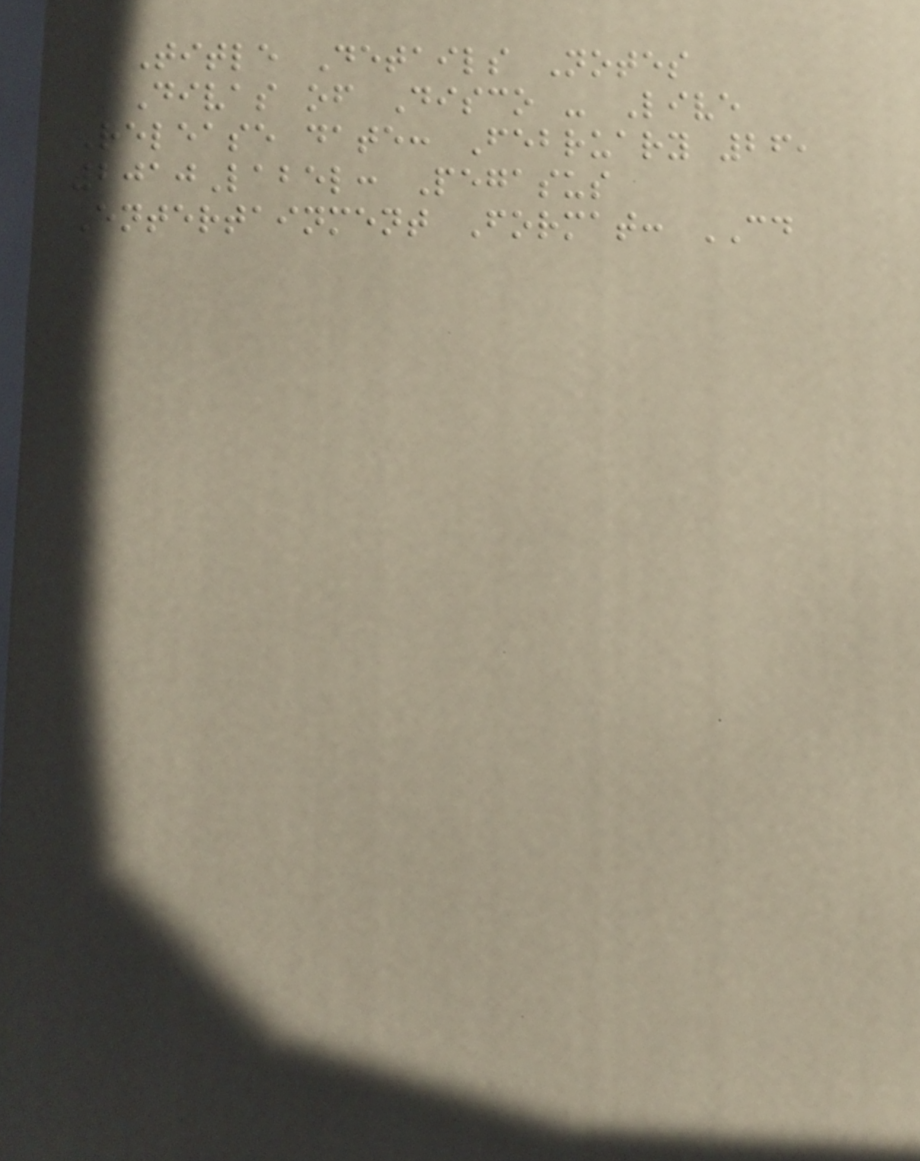Title Details Notes
Divas of Disco - Live
Release date: February 26,
2010Label: Pegasus
Entertainment Format: CD
